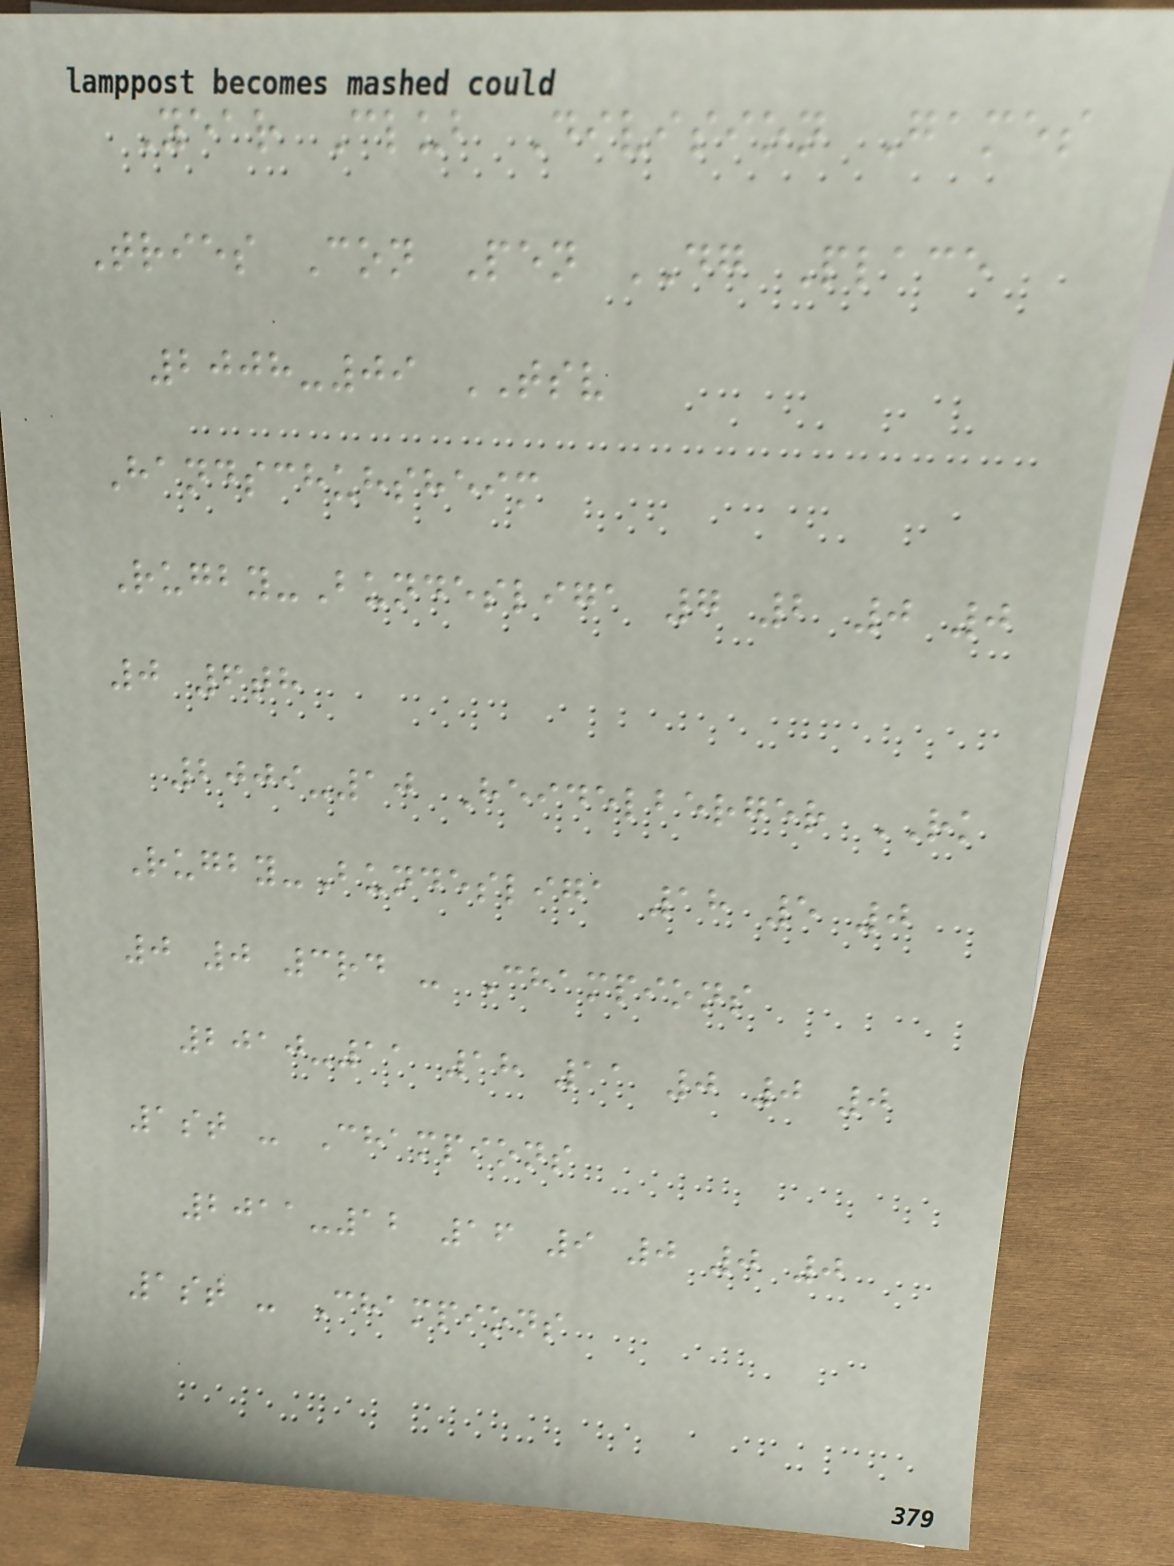Year Club Division Games
Tries Con Pen DG Place
2008-09 TSV
Handschuhsheim
Rugby-Bundesliga 7 2 0 0
0 6th
2009-10 Heidelberger RK
Rugby-Bundesliga 18 5 0
0 0 3rd - Champions
2010-11 18 11 0 0 0
1st - Champions
2011-12 16 9 0 0 0
1st - Champions
